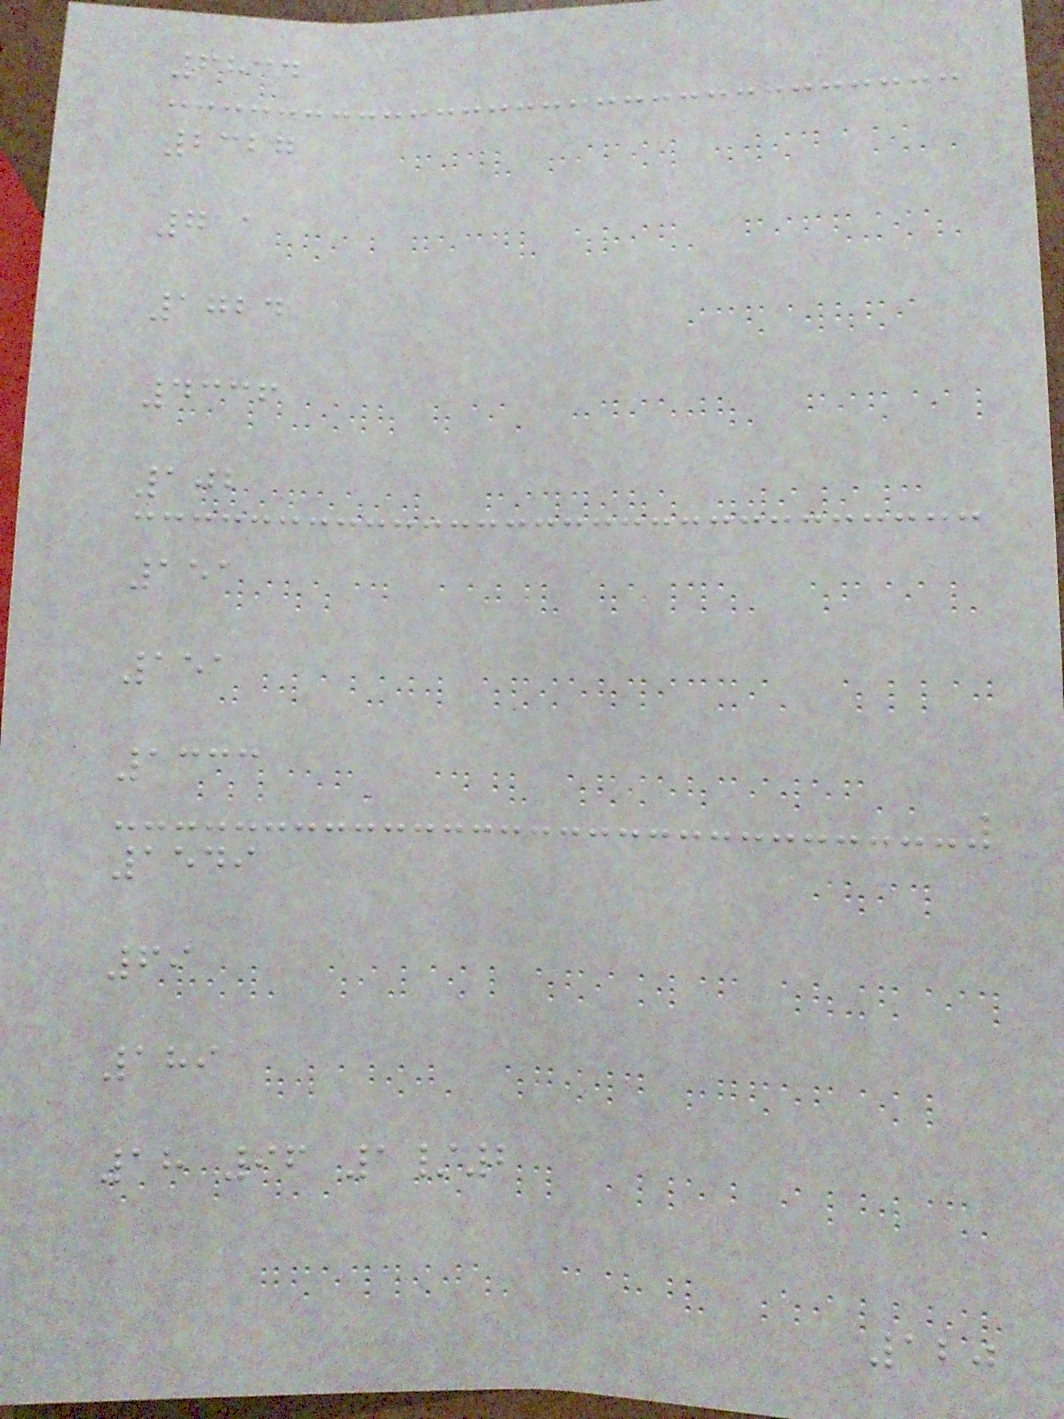6834
2327
711
1724
4336
102
151
151
1333
1549
69
189
18 96 1/2
120
